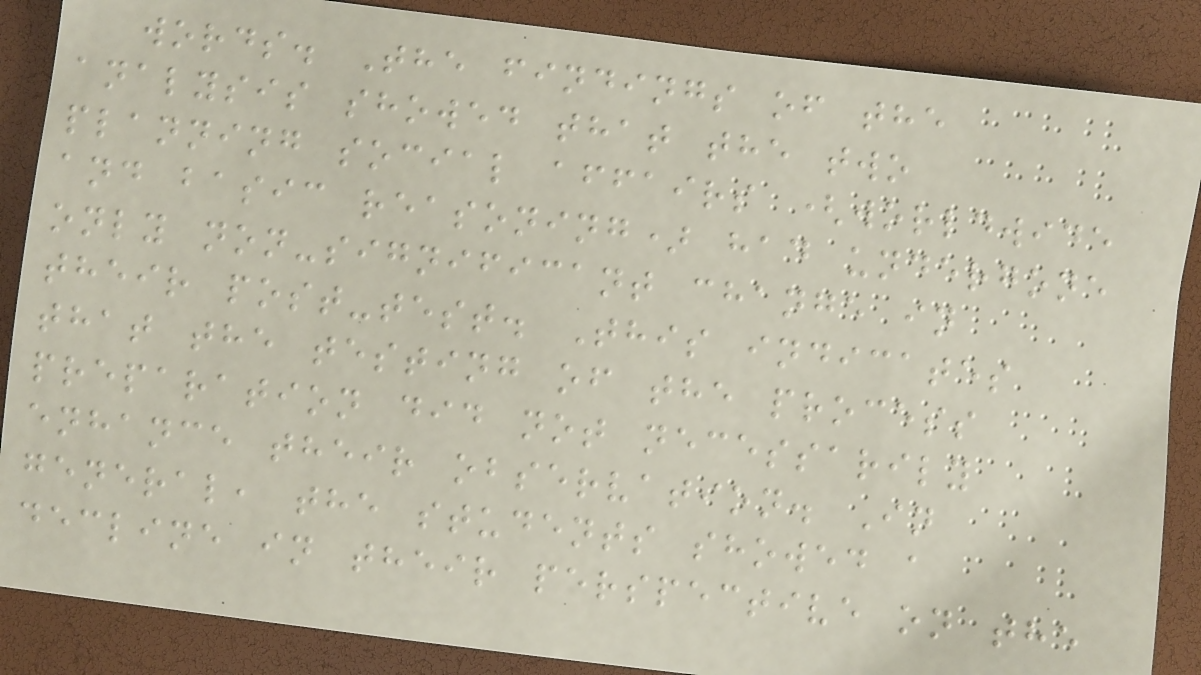words. The findings of the
analysis showed that the two
planning social affairs (worldwide
and basic reasoning) had undergone
only non-significant change in
their post-test. This indicates
that the testing of the process
preparation did not necessarily
enhance their observation. In
general, the students showed a
decline in their perspective on the
